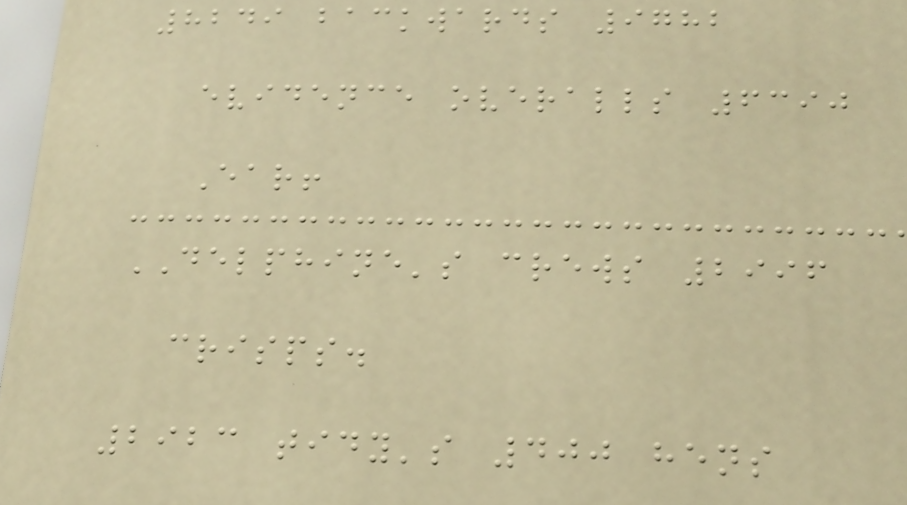8249 backwards 9782
evidence overalls 6390
Ear!
DELPHINE's crews 2996
crisps.
2923 tidy's 400 hens
